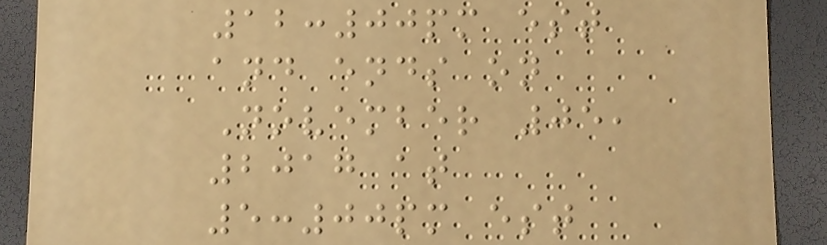12:00pm est
and ends on
November 05,
2017 at
5:00pm est
